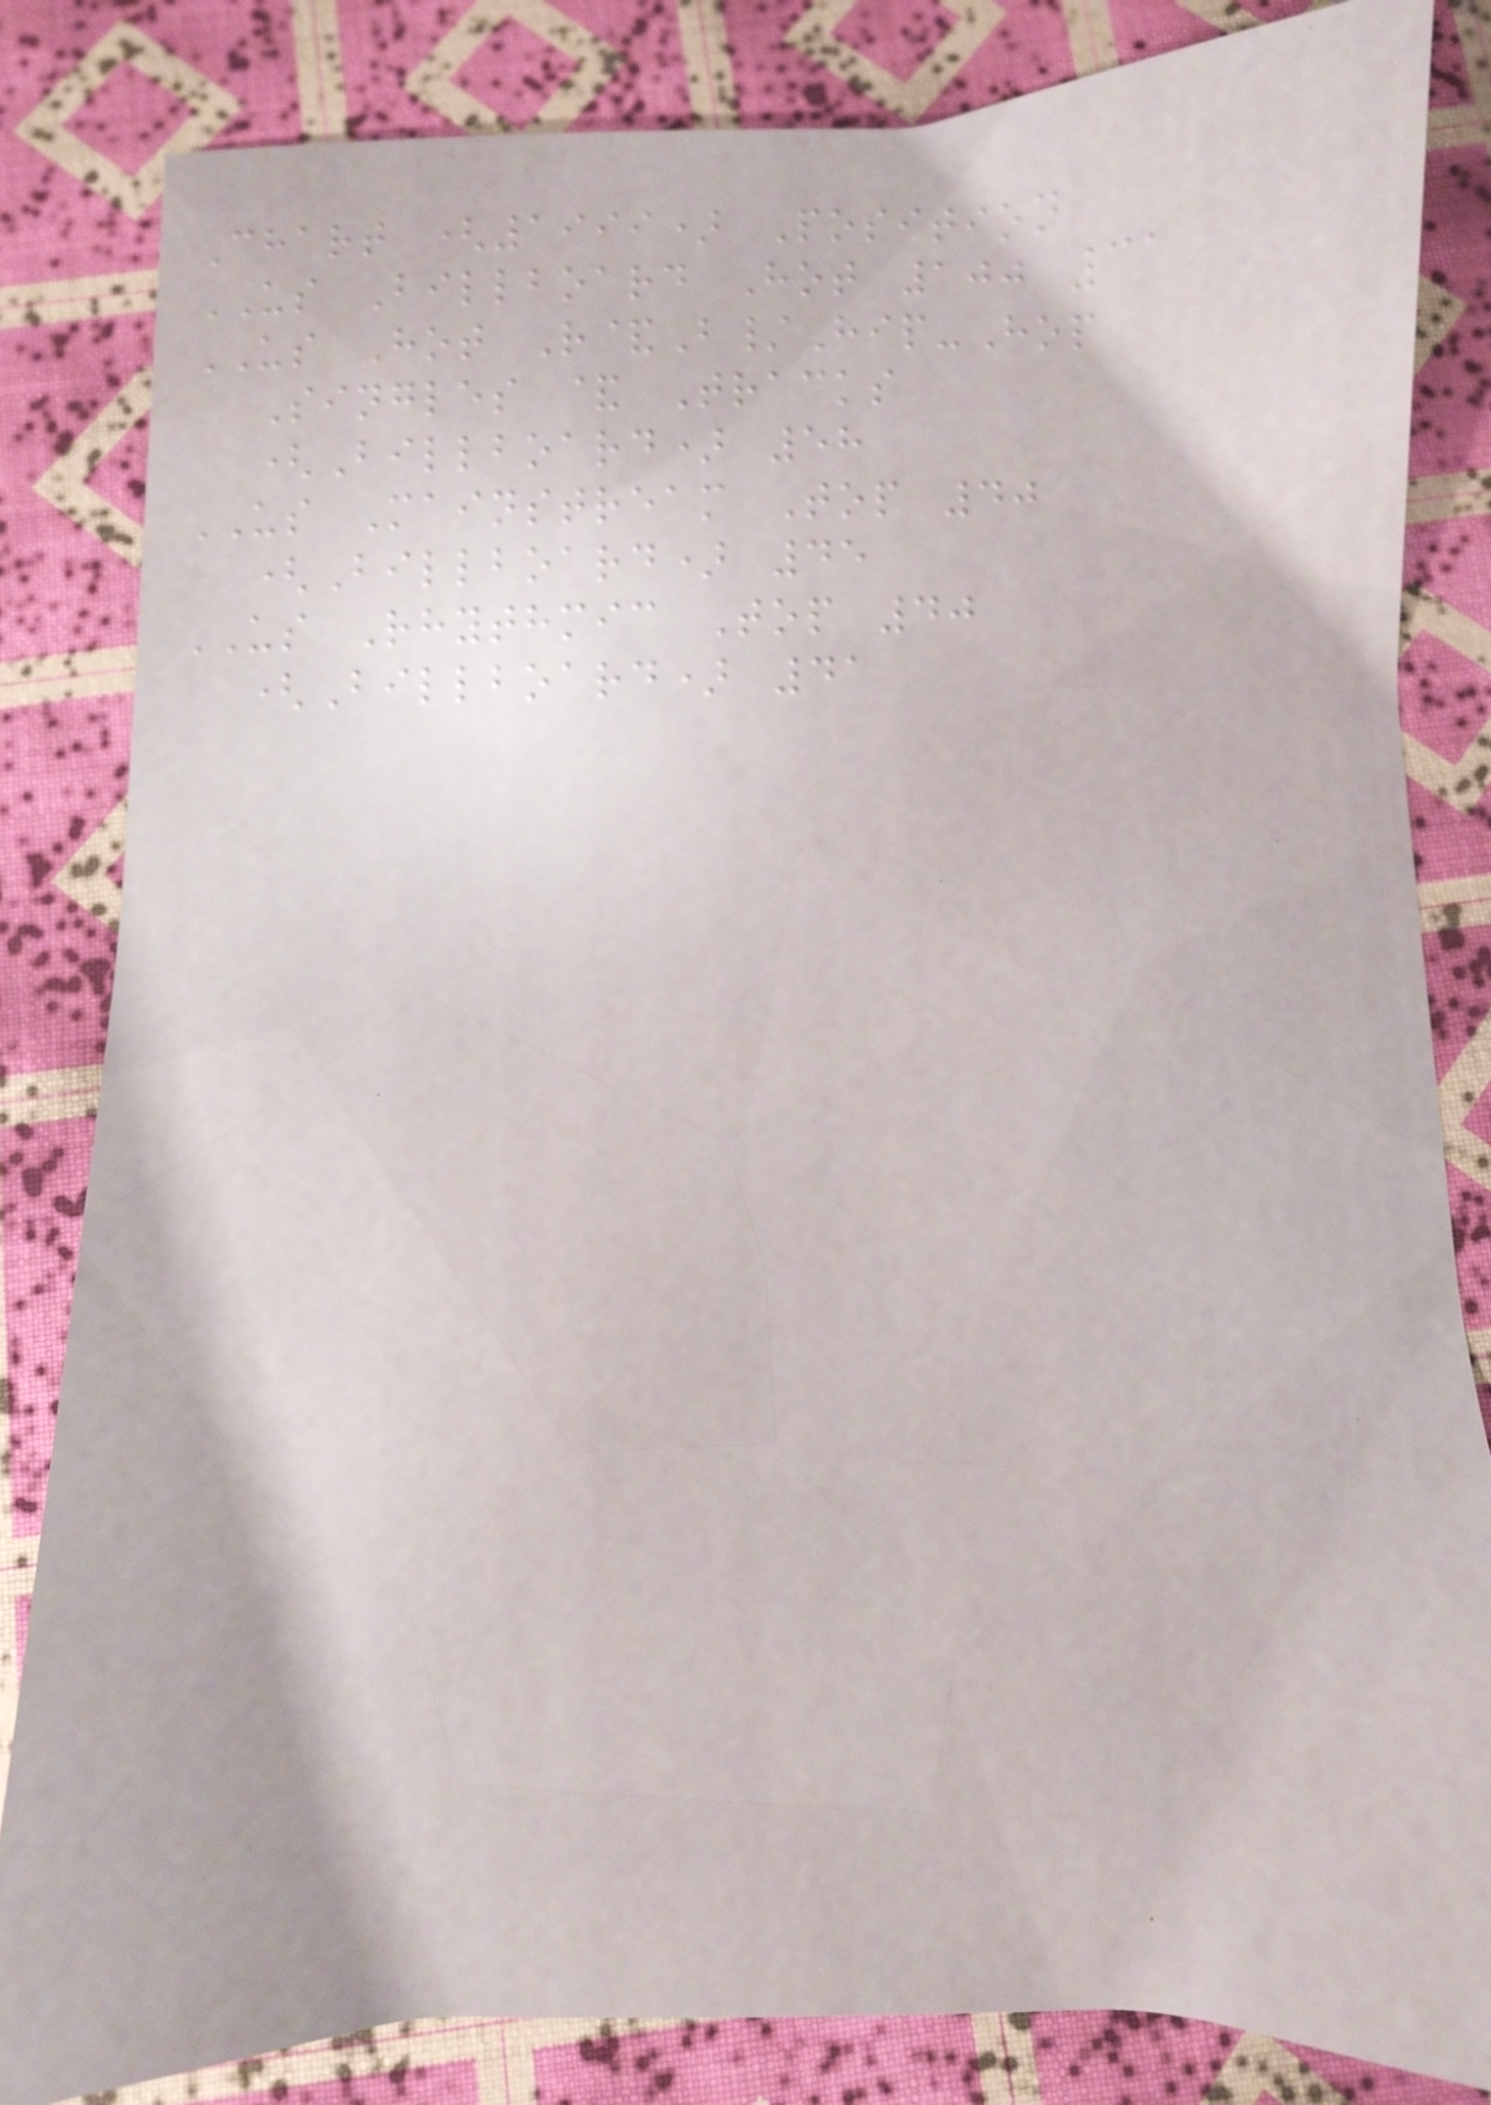Chart (1999) Position
US Billboard Hot 100 31
US Hot R&B/Hip-Hop
Singles & Tracks
(Billboard) 58
US Mainstream Top 40
(Billboard) 45
US Rhythmic Top 40
(Billboard) 41
